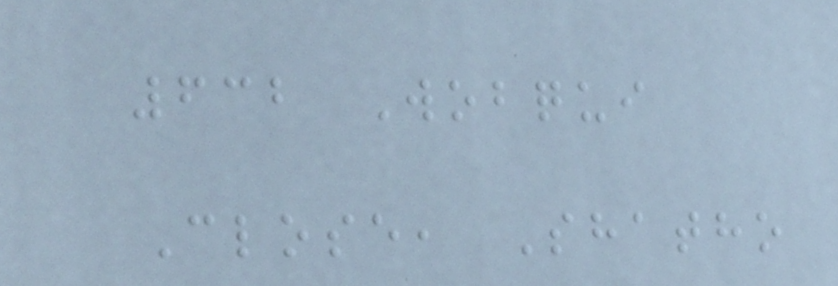632 Wobqui
Close, Shatho
